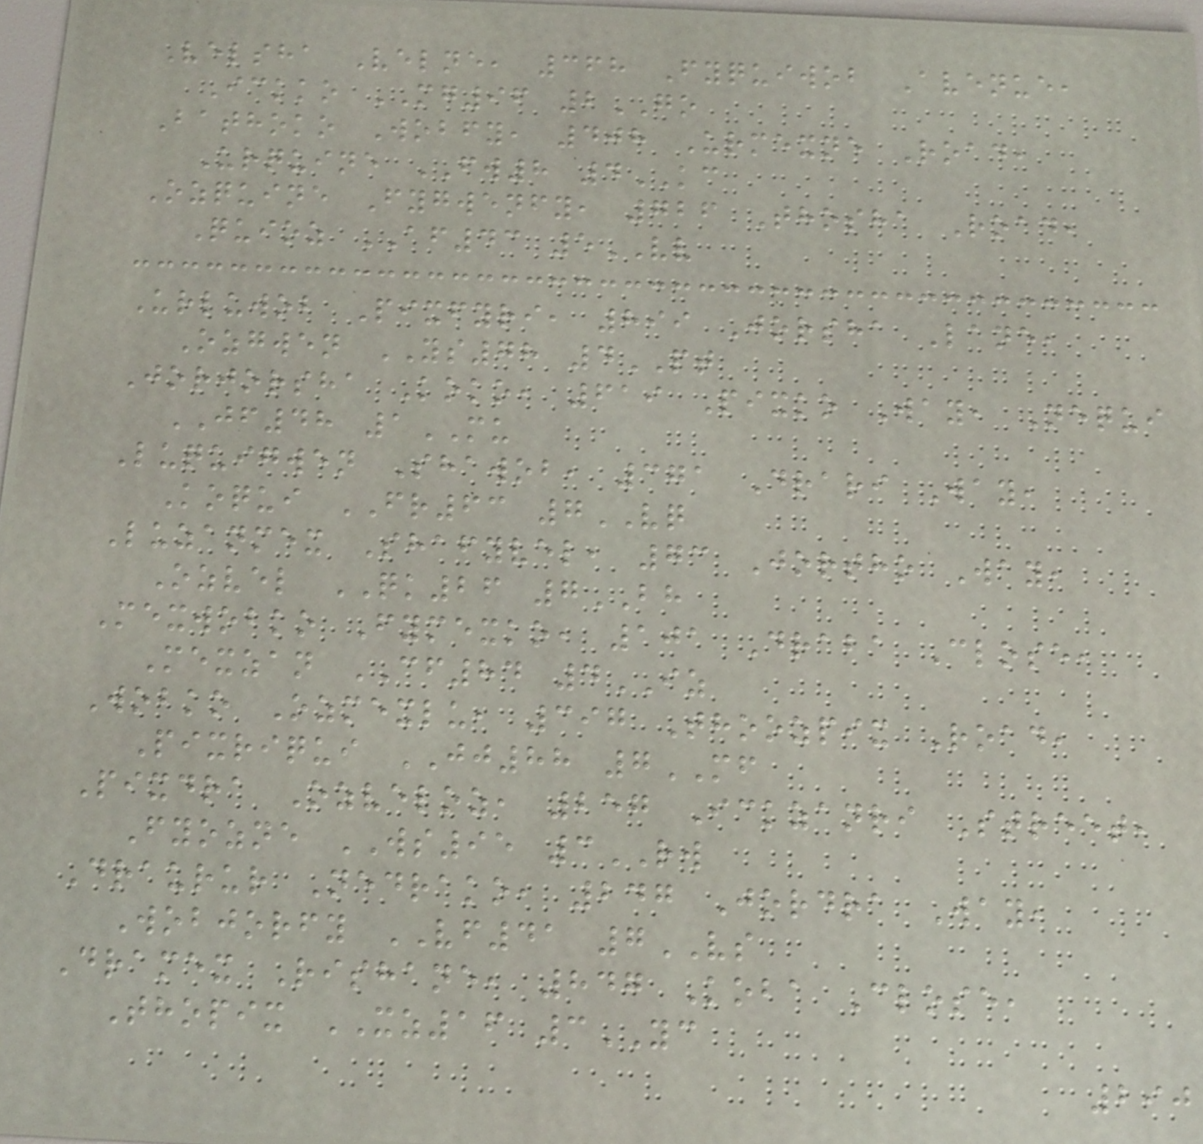Velsha Velne, 368 Fyquiwob Avenue,
Ickko MG96 2GO
Bathoko Wobfy, 408 Urmexne Road,
Urquine FW8 4KC
Ozquine Fygwenfy, 726 Thosha Road,
Quioz AF43 5VV
Urluwob Pixfyri, 899 Jorsha Lane,
Ozgwen YS78 4PT
Jorjorsha Koko, 619 Pixko Way, Nequi
JF48 1MU
Luquigwen Shawob, 371 Drari Way,
Koqui FR63 7VQ
Luzanmex Shafyvel, 73 Jortho Way,
Ozvel QK26 7BH
Mexwobko Fymexko, 101 Draba Close,
Mexzan CF84 4IZ
Wobko Ozmexlu, 397 Thoozpix Road,
Pixriqui JJ88 7MF
Pixdra Ozveloz, 257 Ickzanri Street,
Fyozne WS95 3RW
Draurur Nedrako, 247 Jordra Way,
Wobjorfy VF41 7VS
Dramex Rishane, 847 Koba Close,
Thopix XZ16 3YC
290
